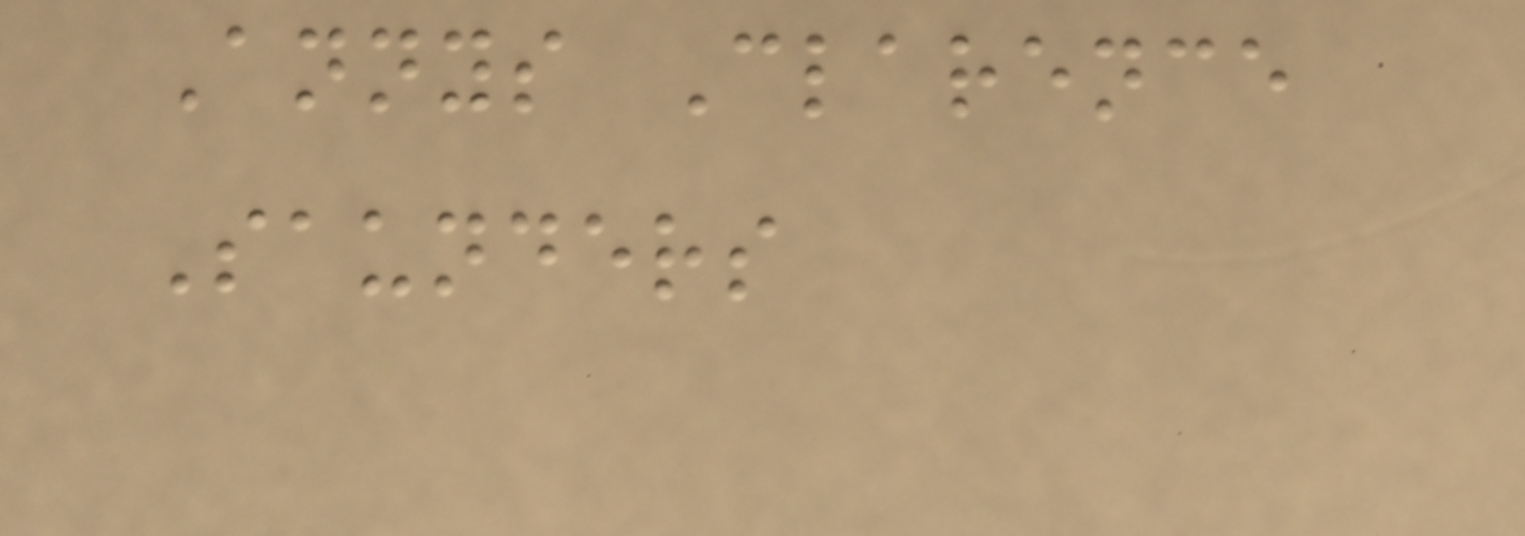Annys Clarence
Saunders
